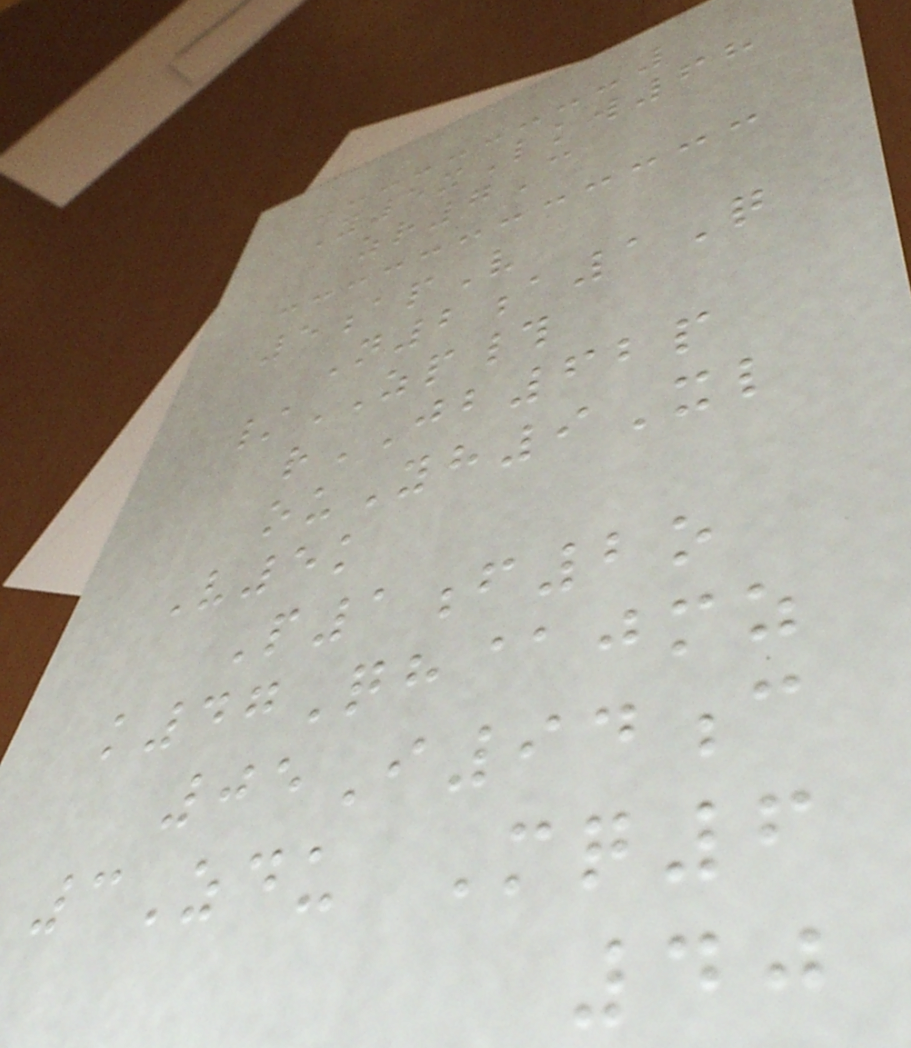Y5xLkw68
zr7C
5apV
N2a1Q
/ZP#
rJB62p
ouYh9Xl
V5k
P1f2o
k47Qh@jmz
05I94c
3Zdu Mq6
40
